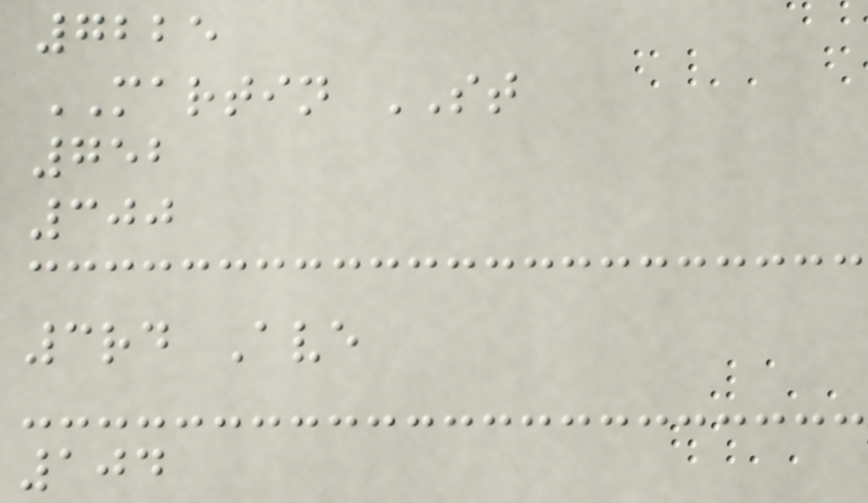7225
MARTIN ST
752
300
3rd Ave
104
